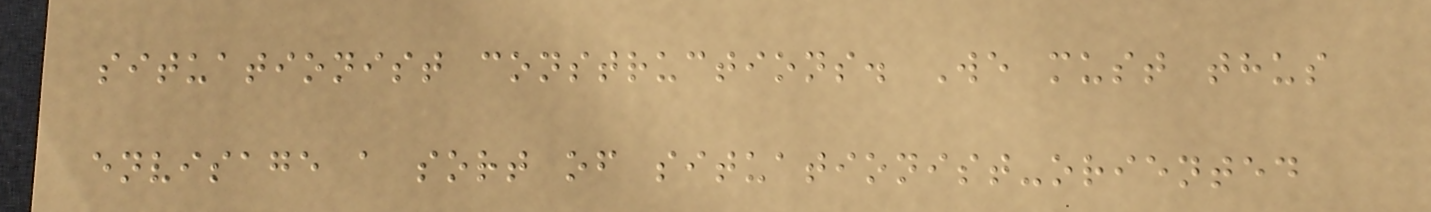situationist constructions. We must thus
envisage a sort of situationist-oriented
